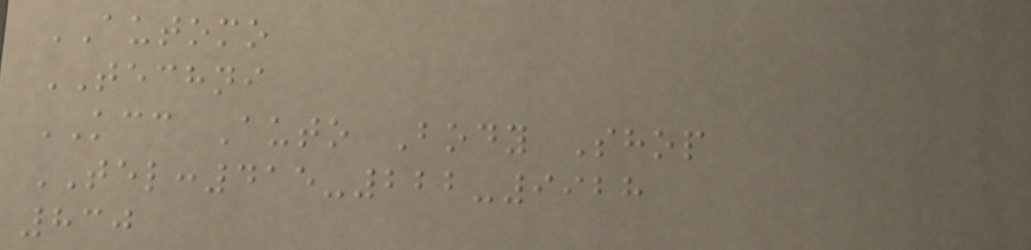AUTOMO
TECHNI
KCC Auto Body Shop
TEL:415-222-9928
830
